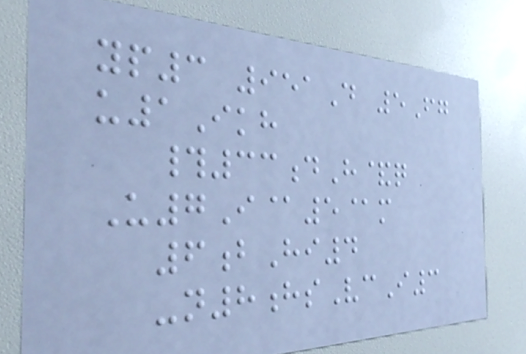yp3 951D 5Fg
u1Ikh
#33dH&q
U7I@5@m
6bHi4
-n8hsVcI3
